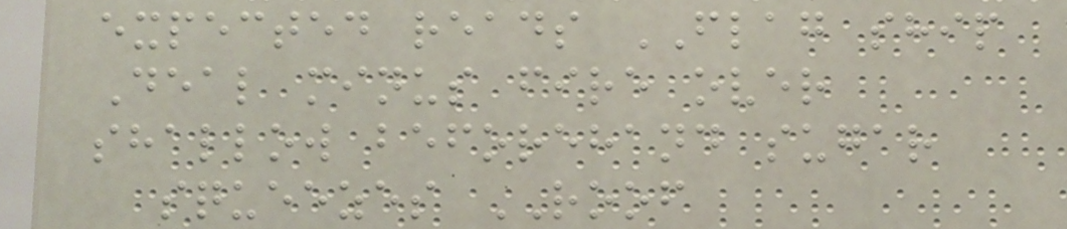expected reads FLAG ship
Deal minus fire over
shallow beforehand sugar
squeezes ROOF
